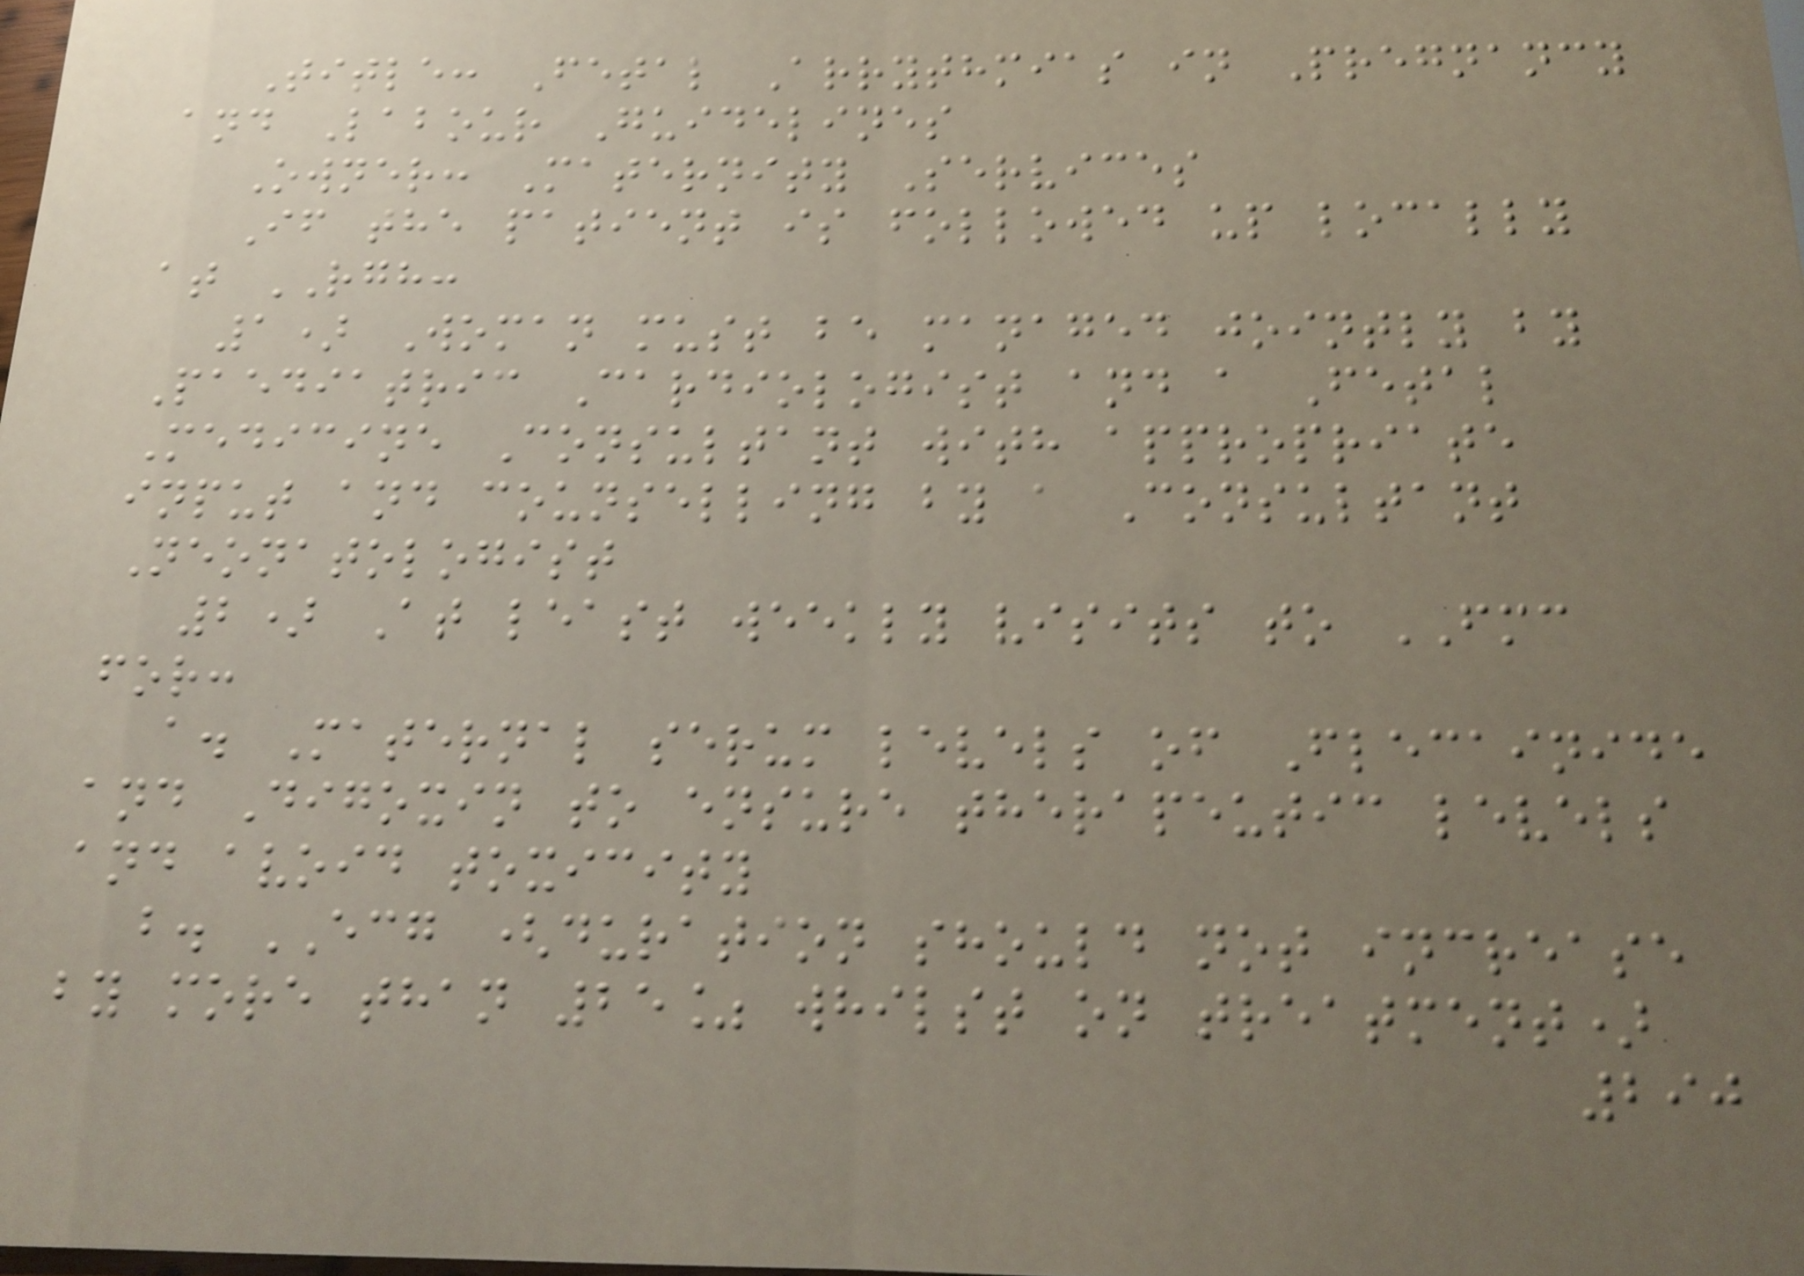Title: Fetal Arrythmias in Pregnancy
and Labour Guidelines
Owner: Maternity Services
If the patient is followed up locally
at RGH:
1) Woman must be managed jointly by
Paediatric Cardiologist and a Fetal
Medicine Consultant with appropriate
input and counselling by a Consultant
Neonatologist
2) At least weekly visits to FMC
for:
a. Maternal serum levels of Flecainide
and Digoxin to ensure therapeutic levels
and avoid toxicity
b. ECG (duration should not increase
by more than 25% whilst on treatment)
290
